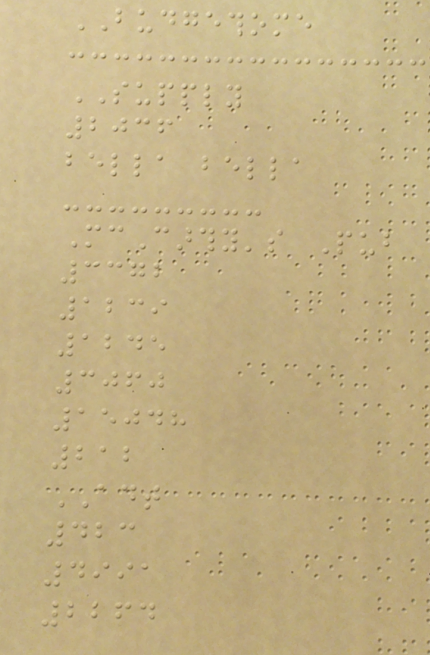BUDGETHOME
SUPPLY
2036
bella bella
McCarthy's Pub
3372
1239
1245
3060
15048
212
ADT
423
4991
2264
